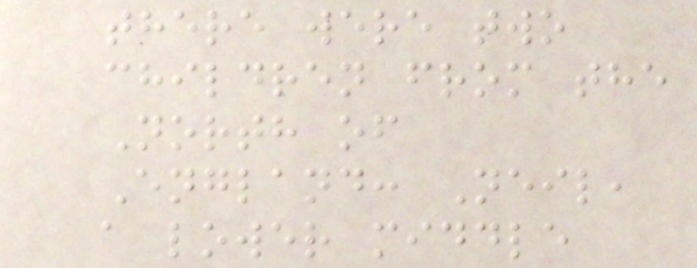there were two
children from the
North of
England: Neil,
a lower middle
